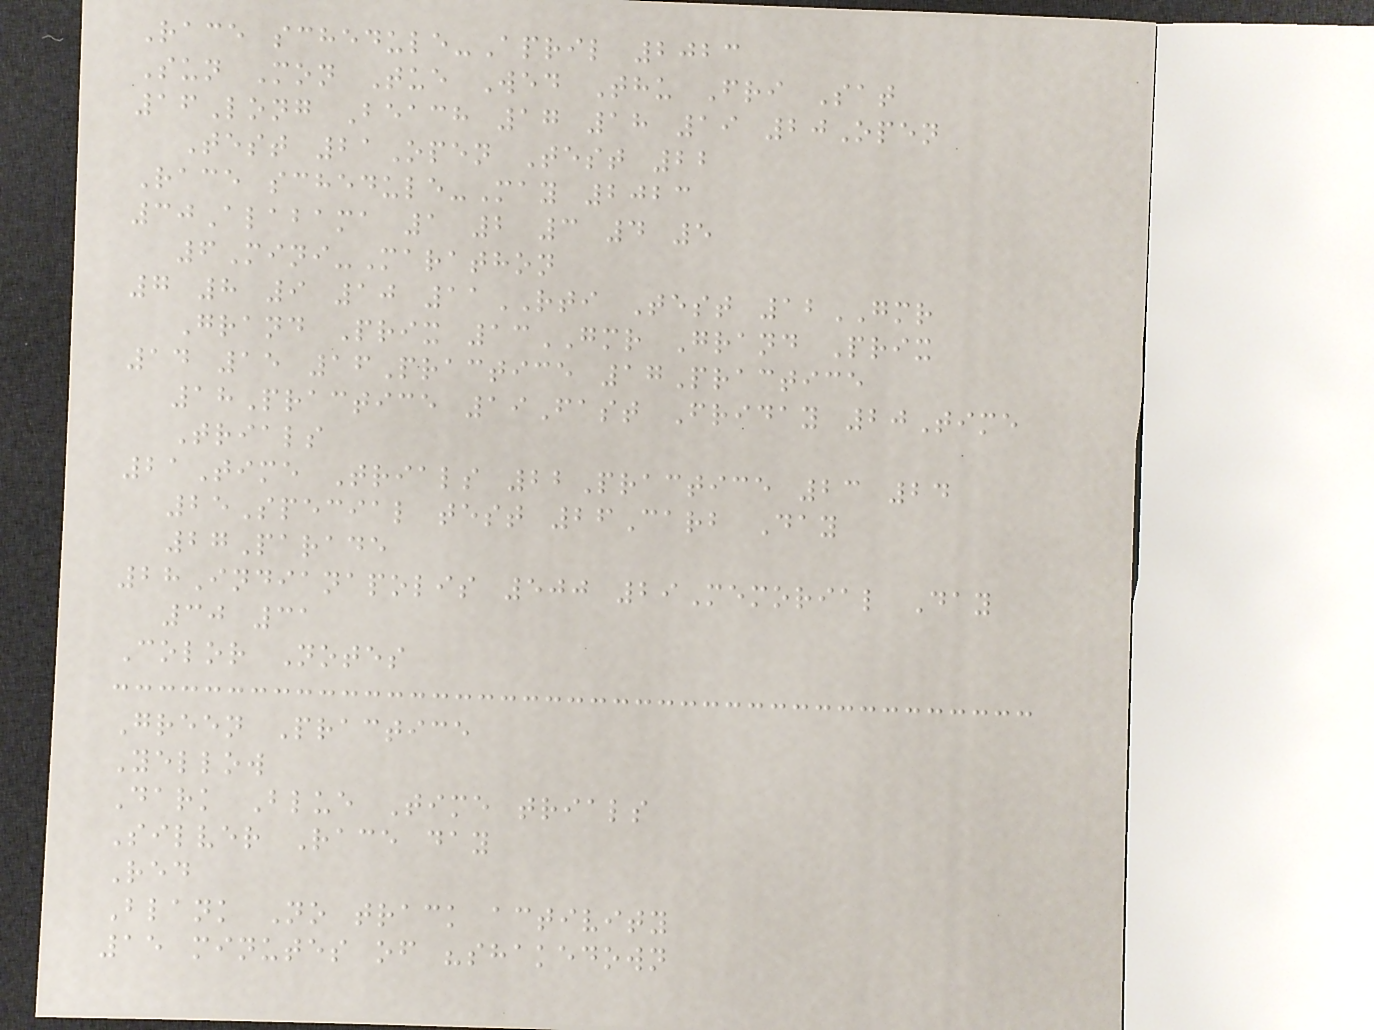Race schedule-April 2023
Sun Mon Tue Wed Thu Fri Sat
16Long Beach 17 18 19 20Open
Test 21Open Test 22
Race schedule-May 2023
30Alabama 1 2 3 4 5
6Mini-Marathon
7 8 9 10 11RTI Test 12GMR
Grand Prix 13GMR Grand Prix
14 15 16Practice 17Practice
18Practice 19Fast Friday 20Time
Trials
21Time Trials 22Practice 23 24
25Special test 26Carb Day
27Parade
28Indianapolis 500 29Memorial Day
30 31
Color Notes
Green Practice
Yellow
Dark Blue Time trials
Silver Race day
Red
Blank No track activity
15 minutes of "shakedown
